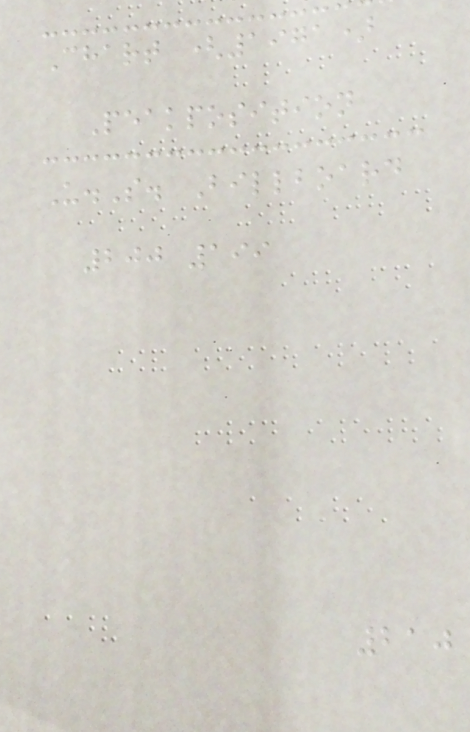Chart (1971)
Peakposition
U.S. Billboard
200 199
210
